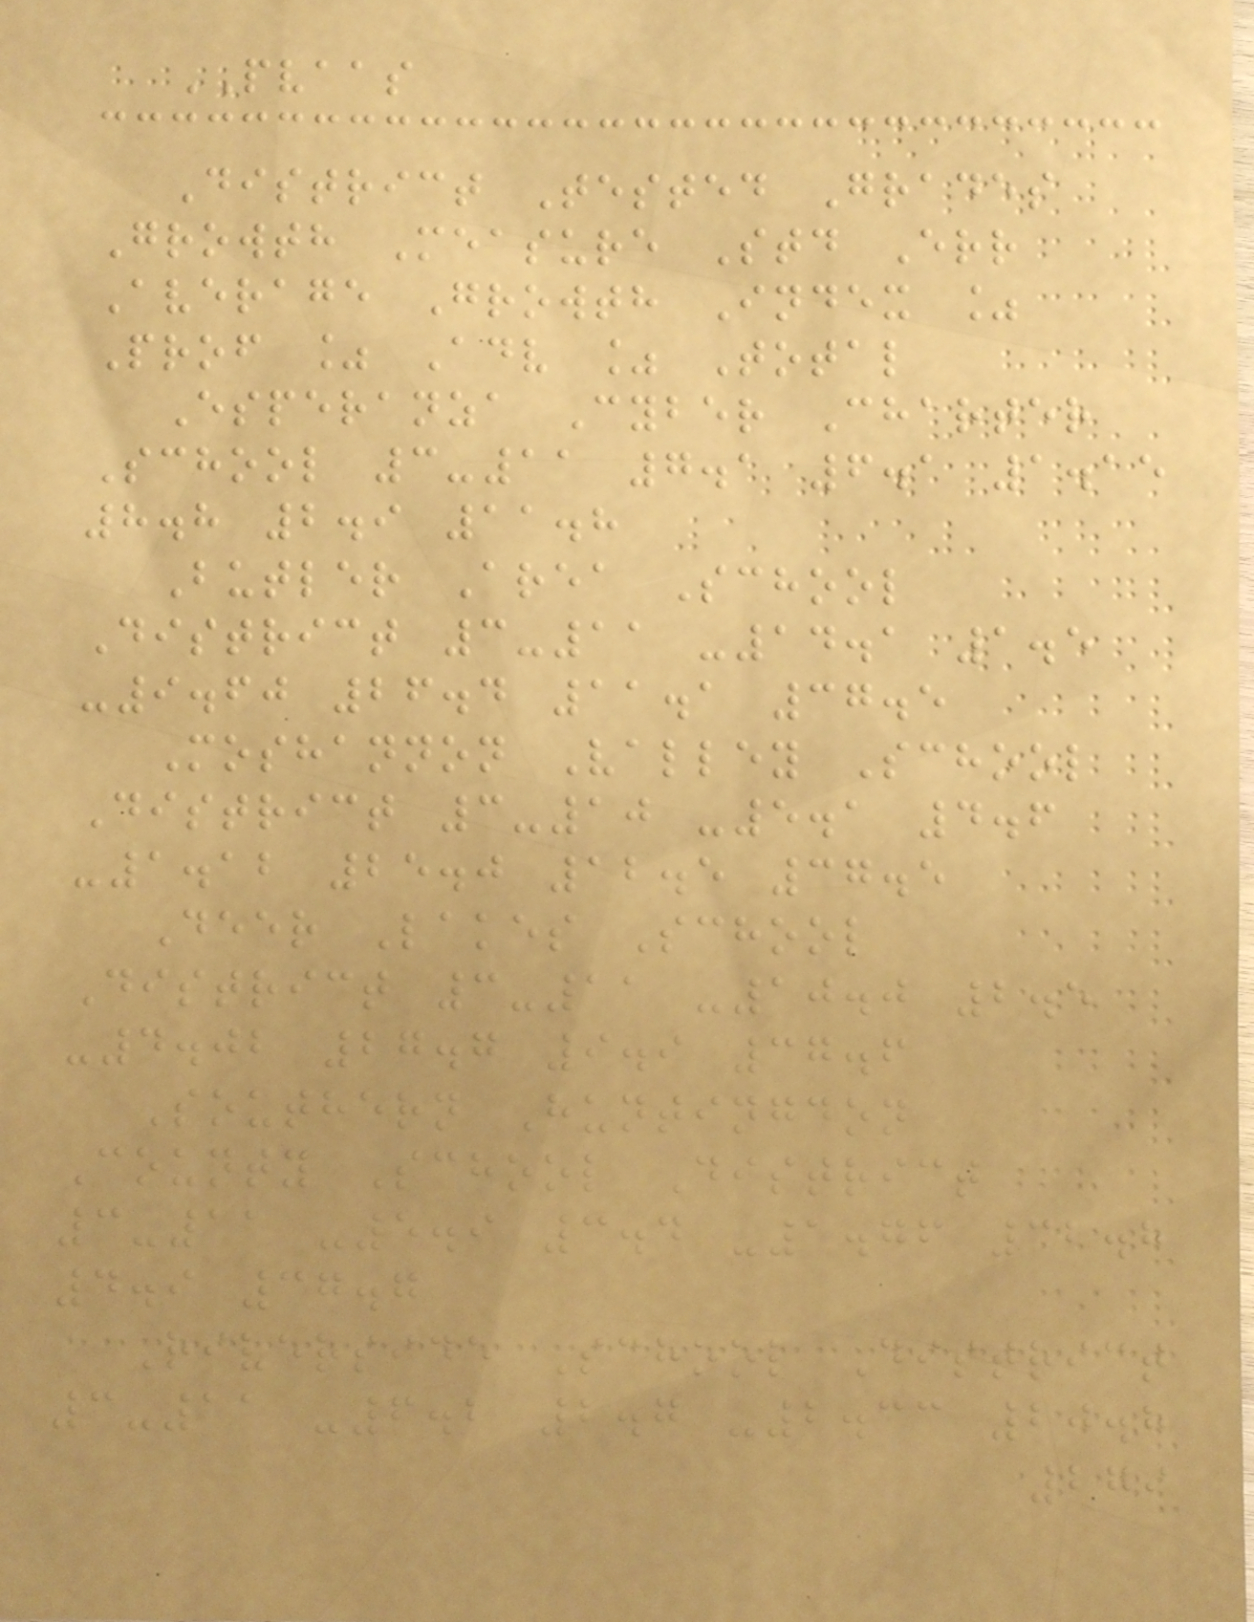PVAAS
District Tested Grades
Growth Measure Std Err
Average Growth Index %
Prof % Adv % Total
Esperanza Cyber Charter
School 3-11 7.1 6.1 1.15
8.8 2.9 11.8
Butler Area School
District 3-11 -14.1 1.5
-9.60 26.4 11.1 37.5
Moshannon Valley School
District 3-10 -5.1 4.6
-1.12 25.0 12.5 37.5
Deer Lakes School
District 3-11 -10.0 2.5
-4.02 27.7 9.9 37.6
Southern Huntingdon
County School District
3-11 -5.9 3.4 -1.76 32.8
4.9 37.7
Riverside School District
3-11 -6.2 2.7 -2.33 20.8
279
